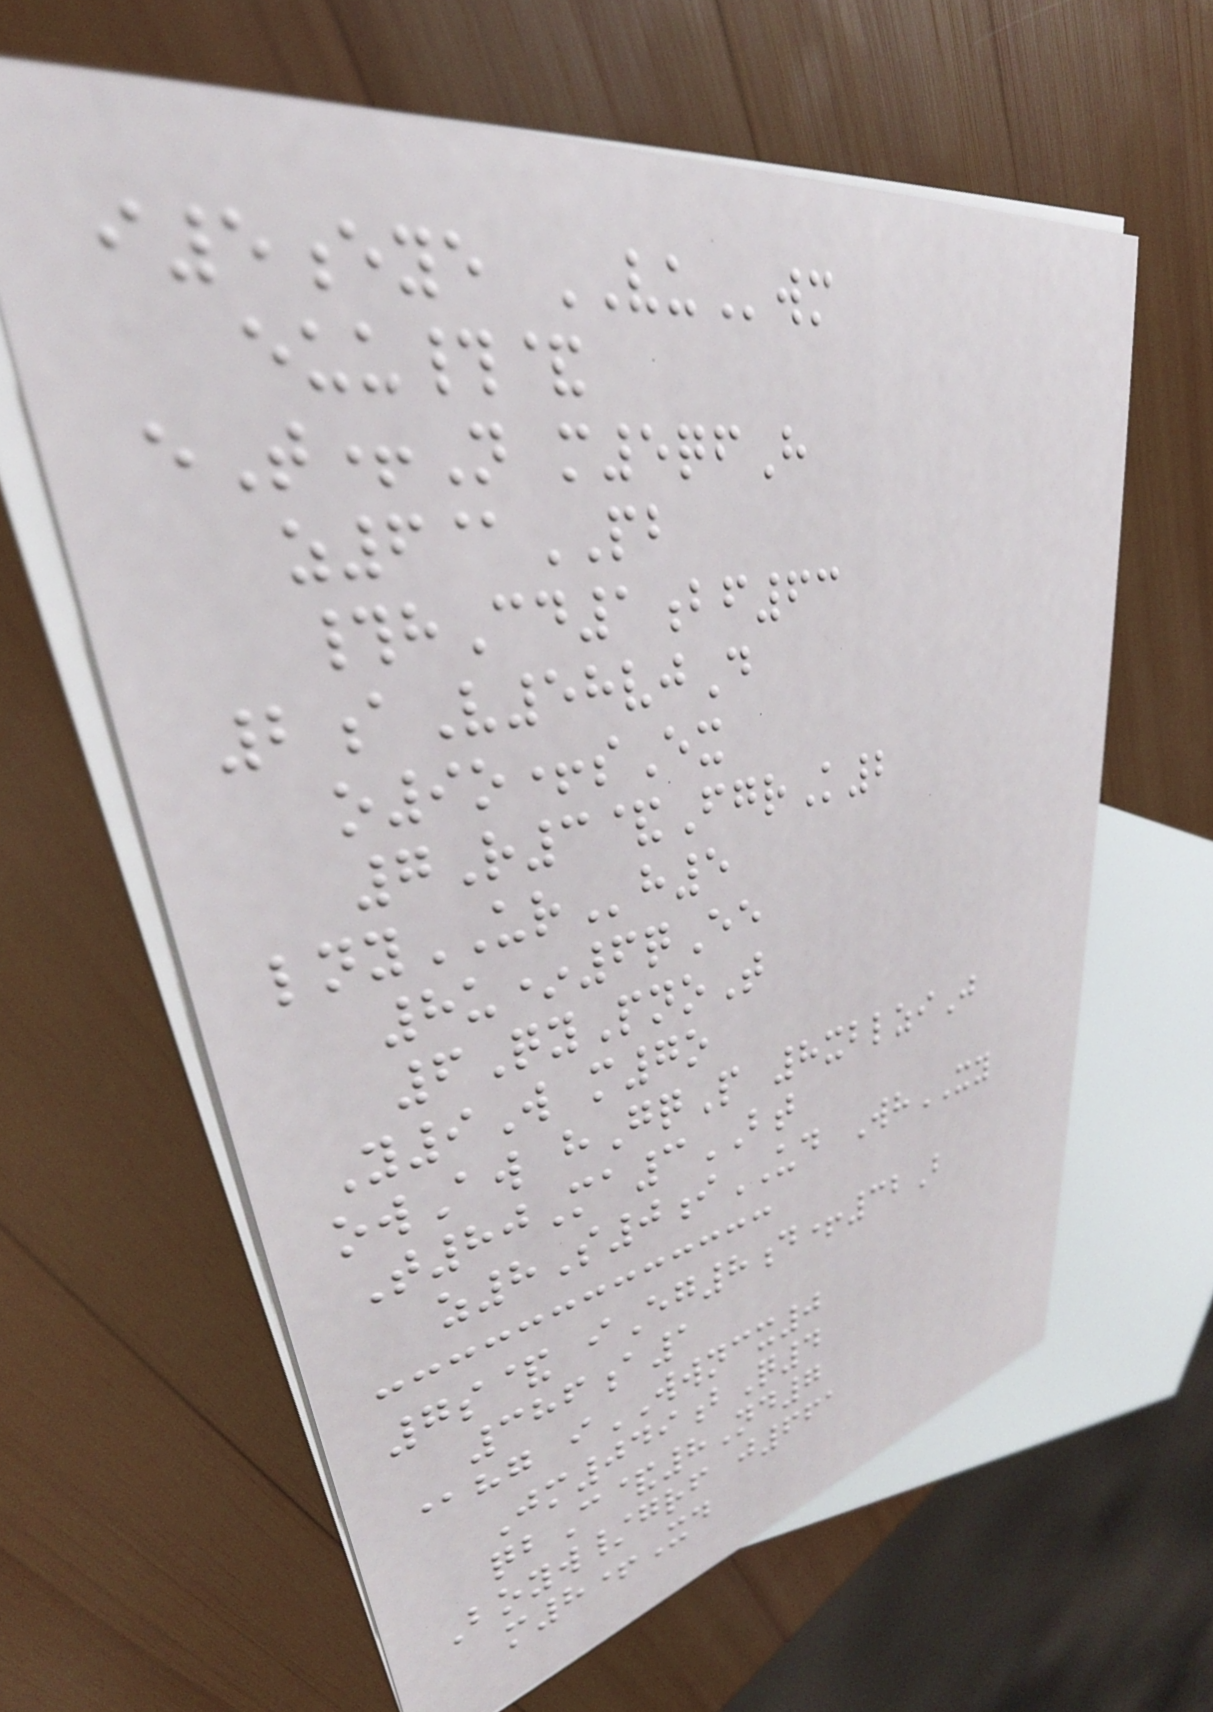i5eye VUwm
euu#&
eT+N m5qfH
z6@PB
#hCd1bf63
2aV58vjD
o9o+sEx
7R3&FgrK2
lnyURh5
8u*6qEe
6QyPnoT
Y9W m7o
owAw hGqP 8xblziJ
T80Ma3BT
z8S0iUD WhXY
7s& iEg8d+32B
386a1
@hg iWWNCX0
Jm049bQ4
qbC&8Nd7
Boyw/grf j661
m8+Xd
